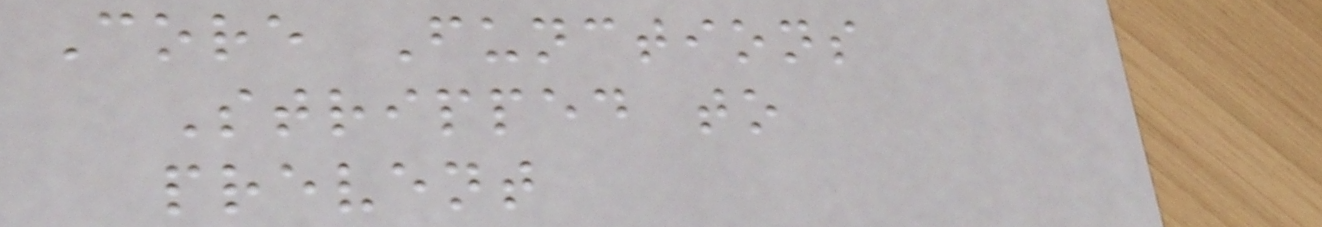Core Functions
Stripped to
prevent
